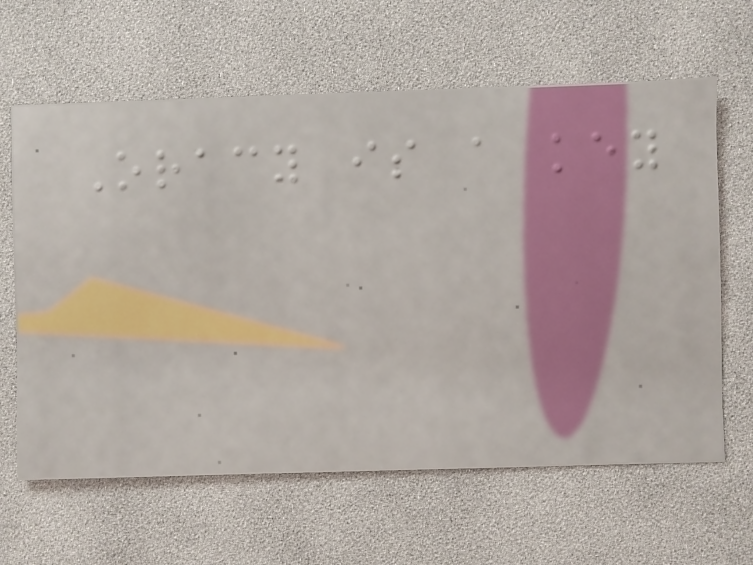Oracy is a key
